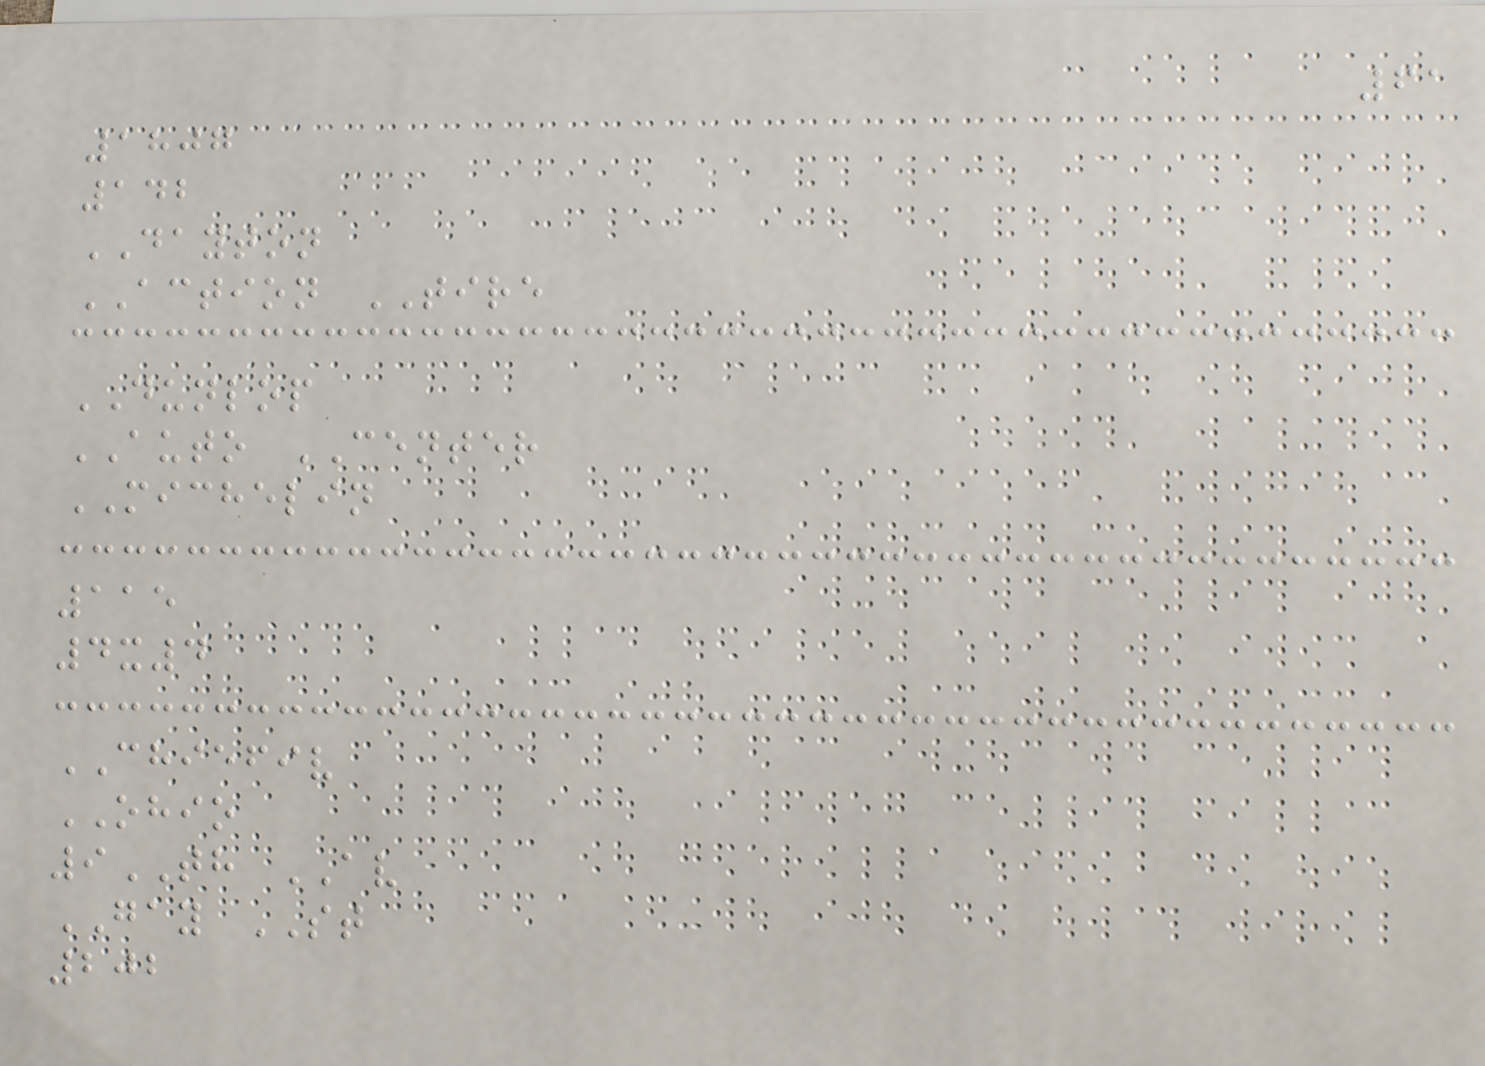61
1807
142
DAYTON
ACTION TIRE
DUNLOP
AUTO CENTER
MICHELIN
115
4x4
CHIEFIV
OHIO
9TH AV
GAY ST
202
